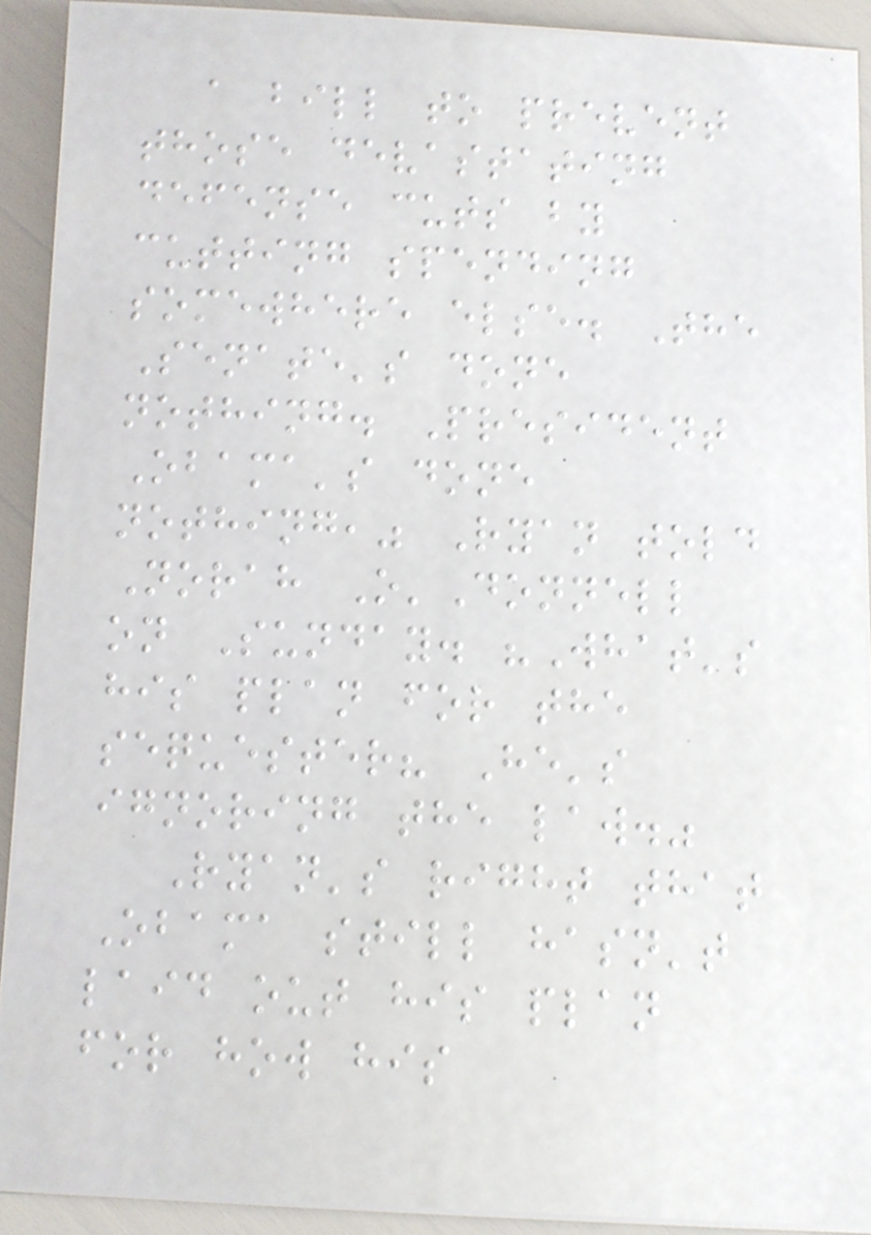a bill to prevent
those devastating
defense cuts by
cutting spending
somewhere else. The
Senate's done
nothing. President
Obama's done
nothing," Ryan told
Norah O'Donnell
on Sunday. "What's
his plan for the
sequester? He's
ignoring the law."
Ryan's right that
Obama still hasn't
laid out his plan
for how his
